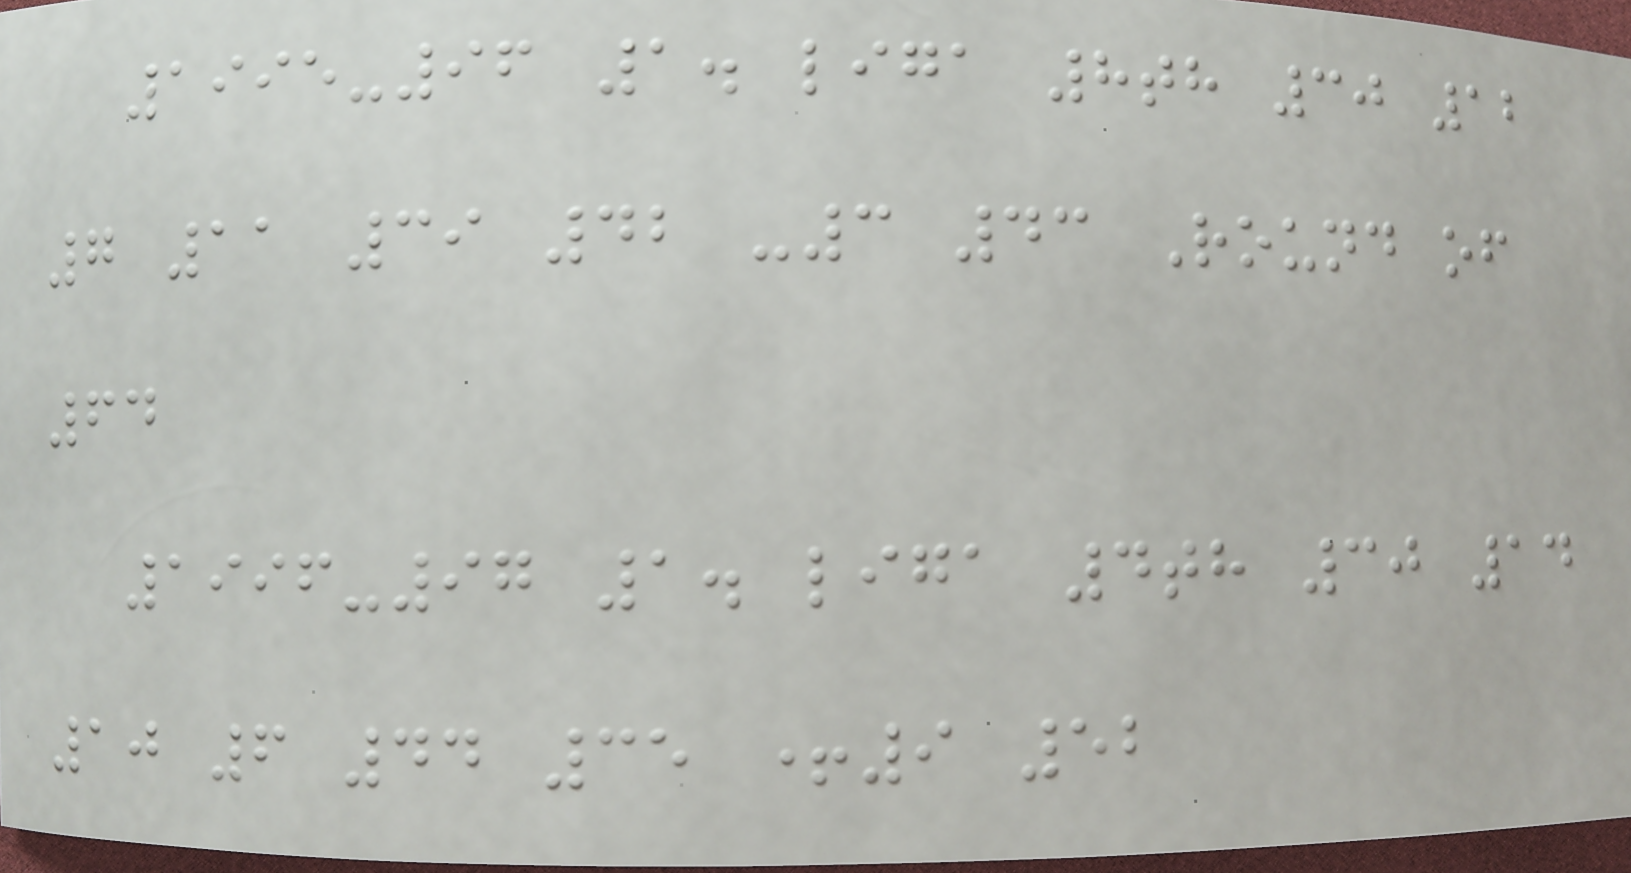1995-96 1. liga 8th 30 12
7 11 39 42 -3 43 Round of
64
1996-97 1. liga 4th 30 14
10 6 44 35 +9 52
